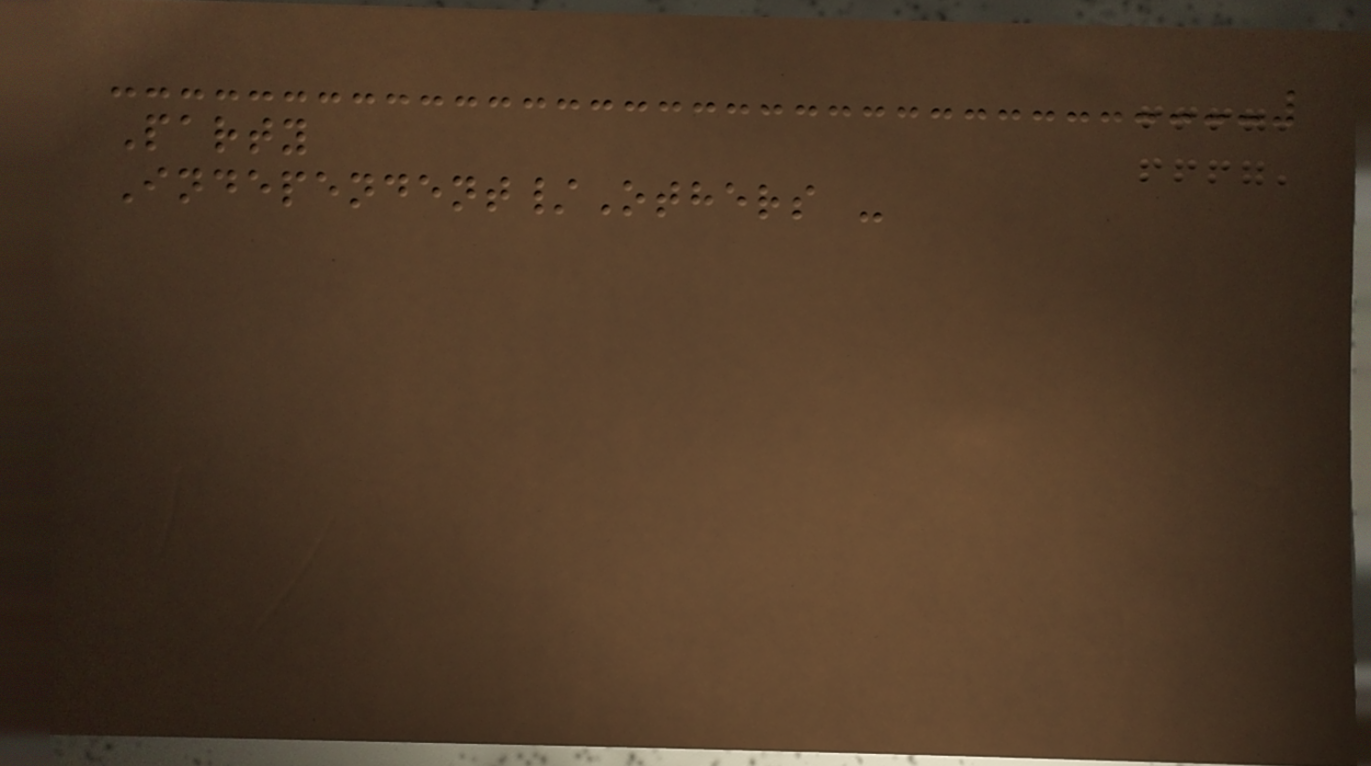Party
Independent/Others -
